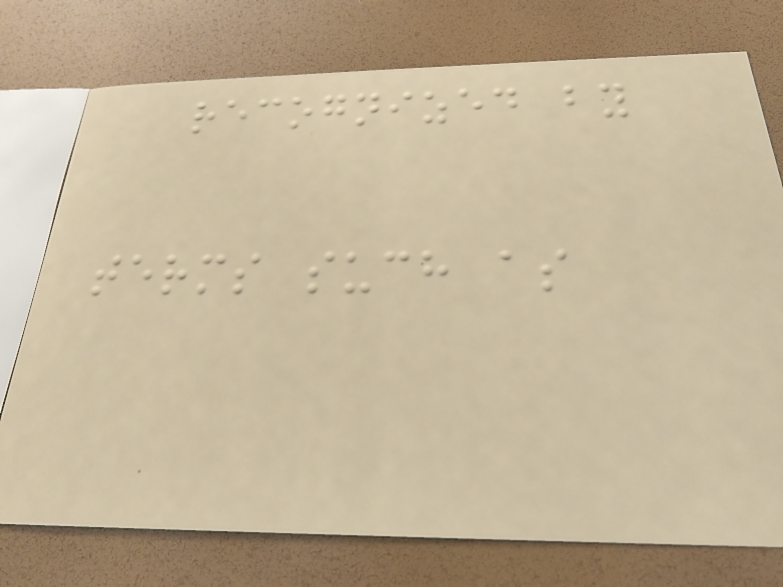recognized by
terms such as
